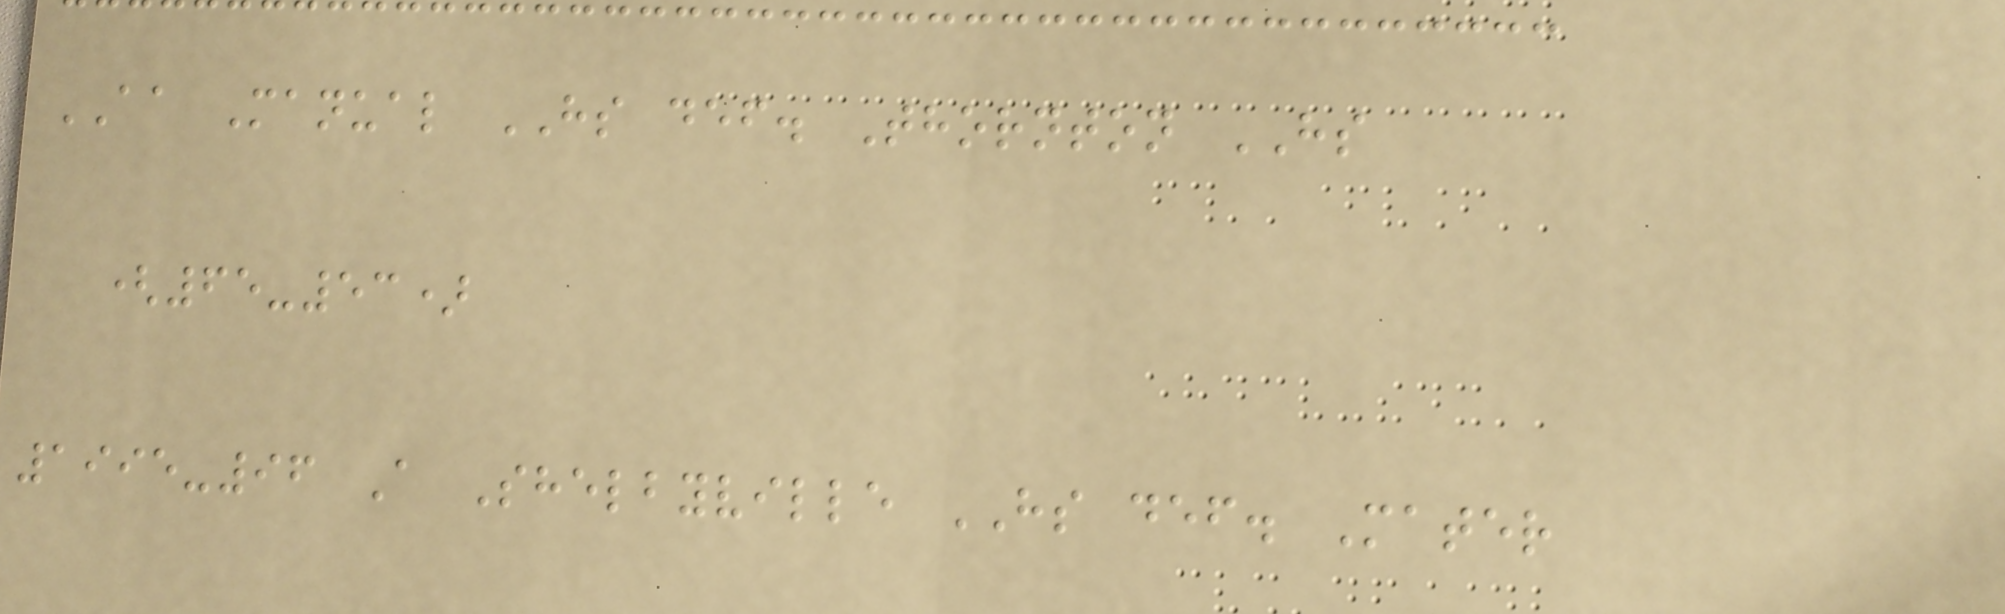AA Manual HS def. Thornton HS
(65-53)
1995-96 A Shelbyville HS def. Mater
